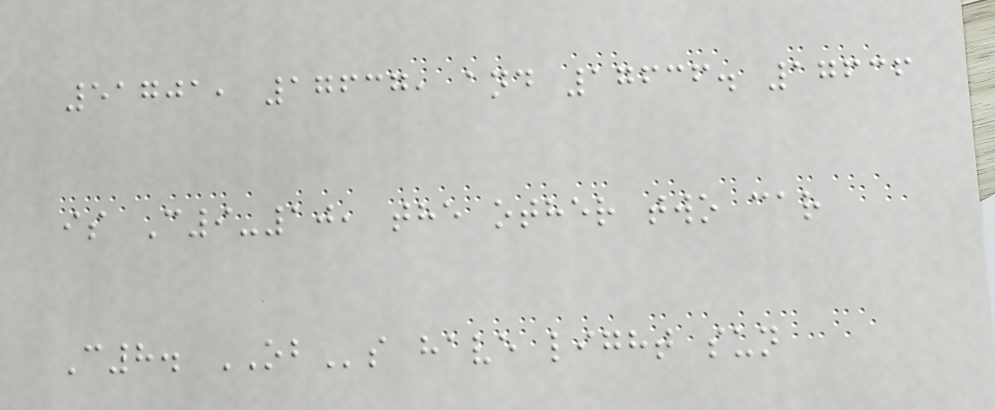51701, 17637, and 17636. 17636
is C9-10, the other two car
C8. OBs have light sun
